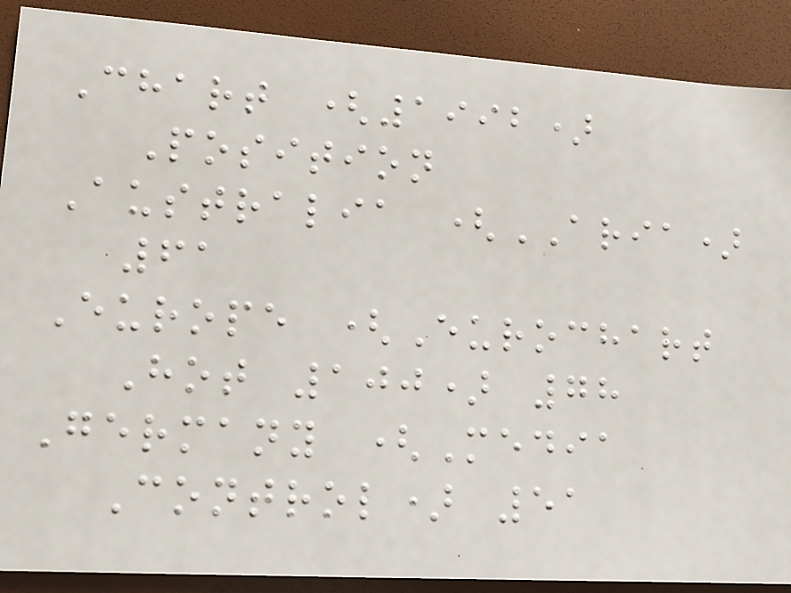Chart (1992)
Position
Australia (ARIA)
61
Europe (Eurochart
Hot 100) 78
Germany (Media
Control) 51
